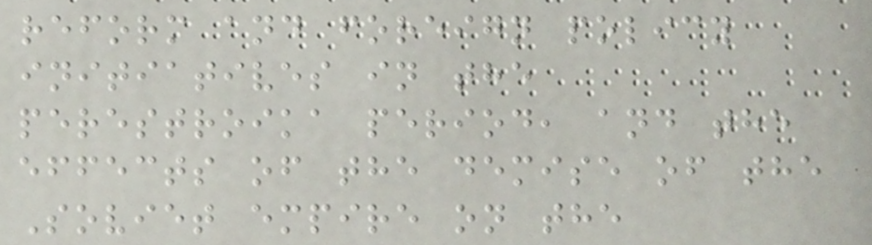reform and foreign policy
initiatives in the
perestroika period, and the
effects of the demise of the
Soviet empire on the
